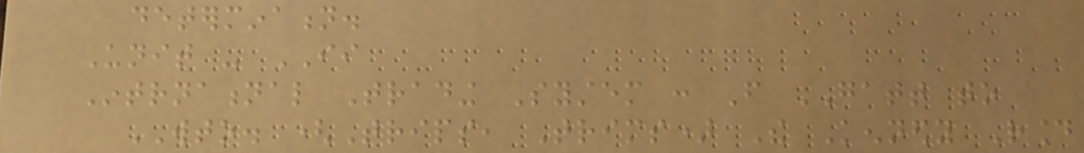determination.
Unit - II
Intrnational Trading System : From GATT to
WTO. (Trips, Trims) The Kennedy Round
